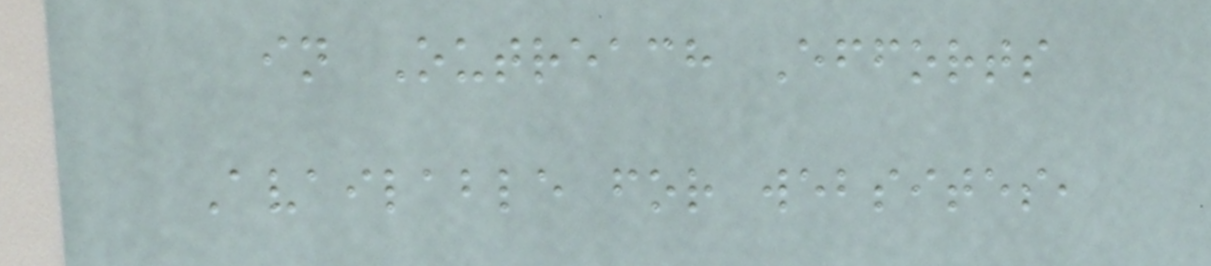in Outreach Efforts
Available for websites,
